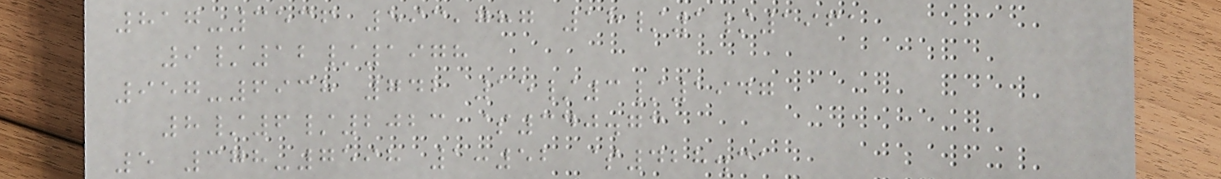817-3536 593,787 18/1/1961
9/12/1978
957-6938 742 15/3/1947
8/6/2023 $340.73
5 378-7598 1:52 $428.31
